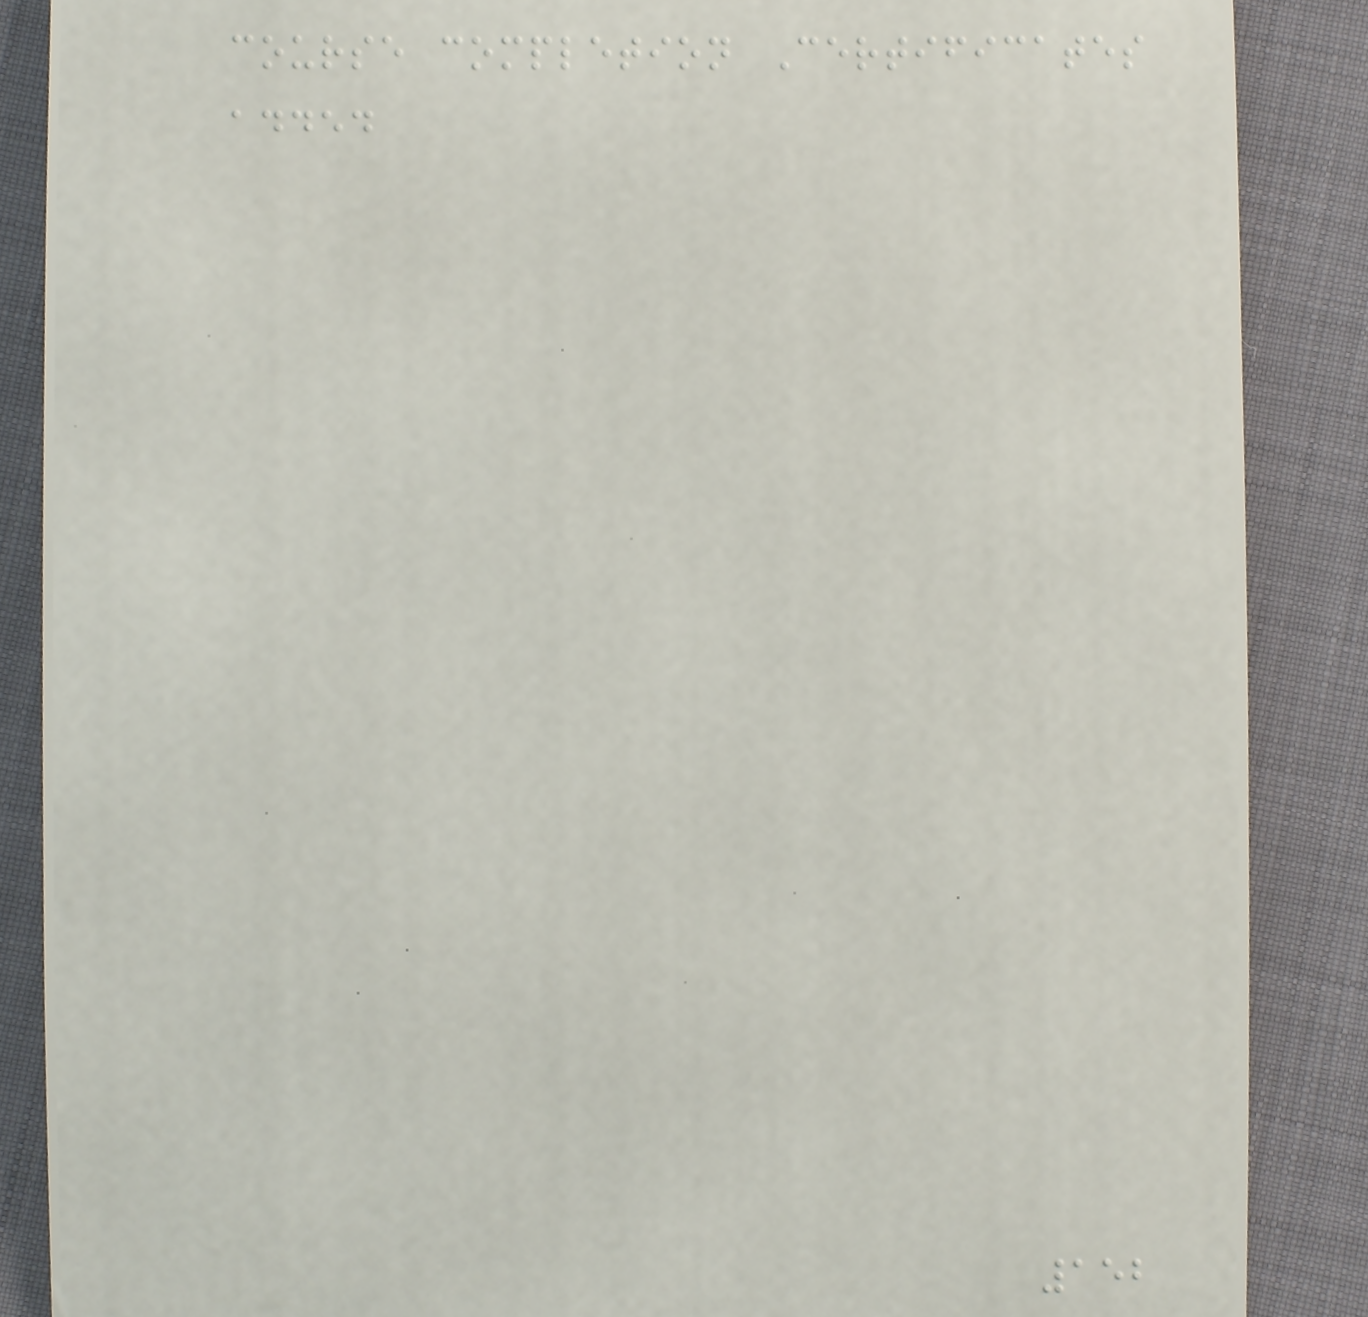course completion Certificates
added
152
